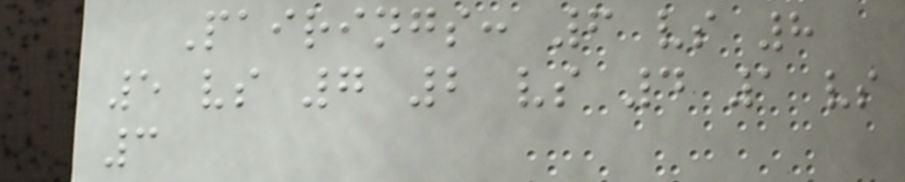Pairings: 6 vs 8
5 vs 7 2 vs 4 1 vs
3
